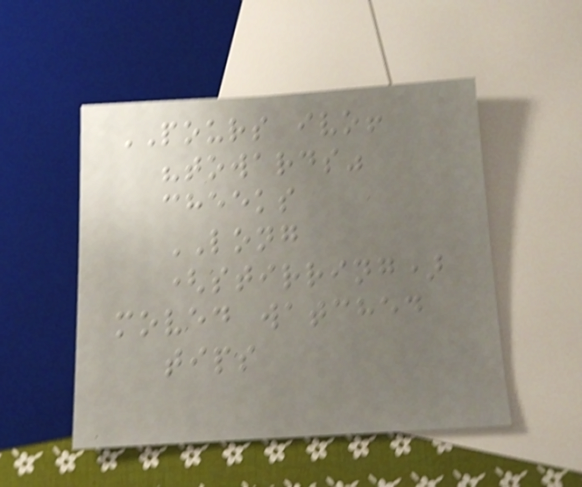POURS ivo!
"towards"
cheeks
LONG
(stirring)
moved watched
tips
